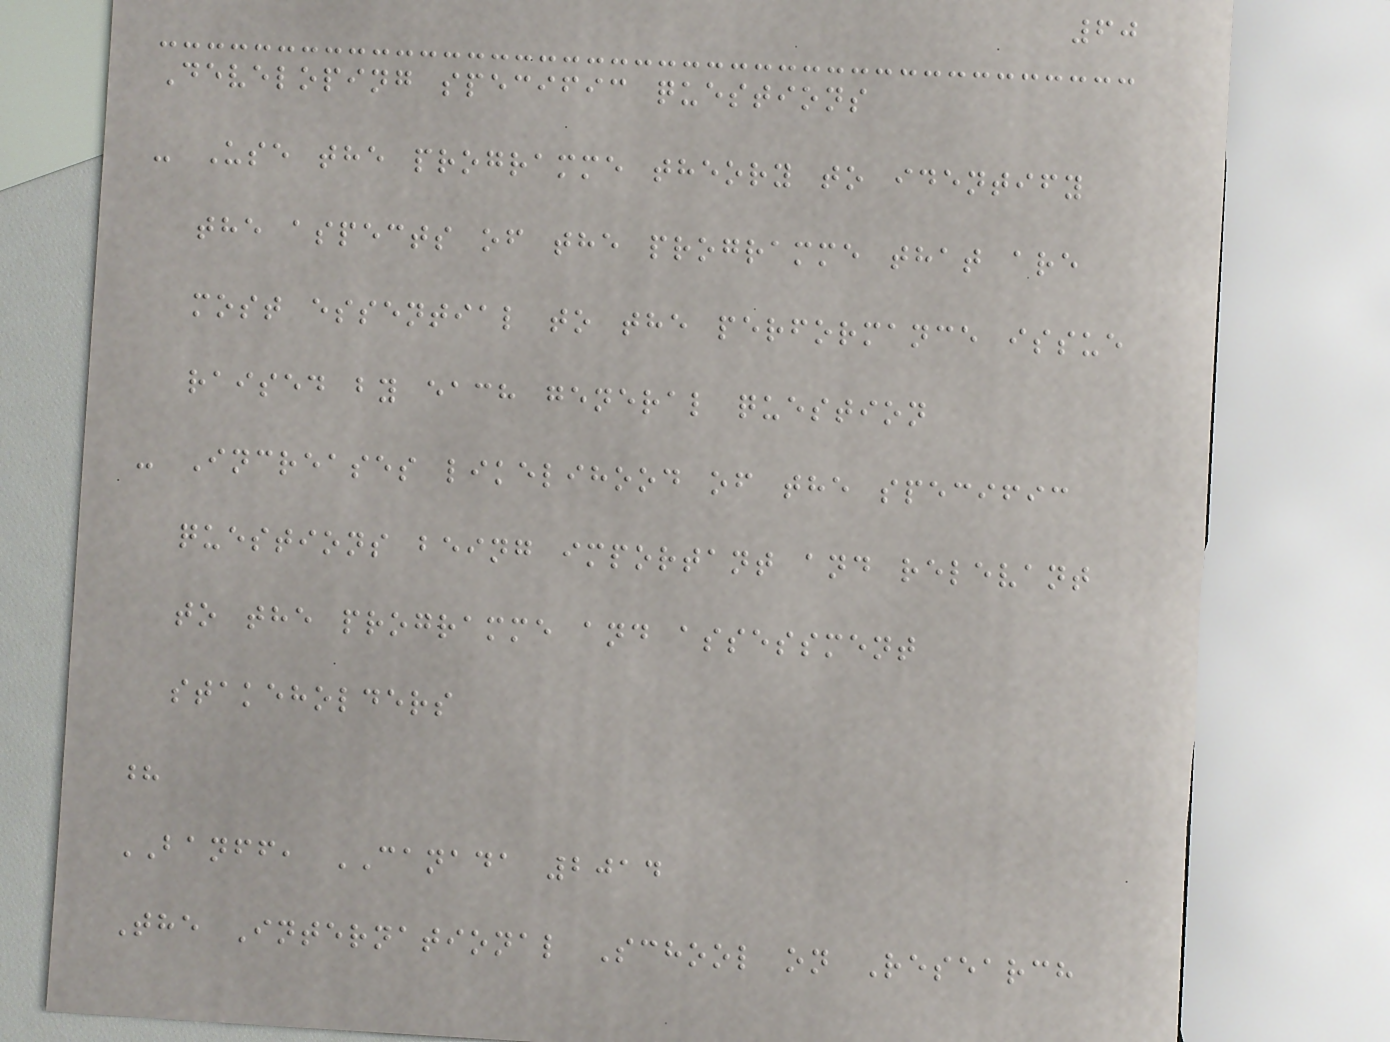60
Developing specific questions
- Use the programme theory to identify
the aspects of the programme that are
most essential to the performance issue
raised by each general question
- Increases likelihood of the specific
questions being important and relevant
to the programme and assessment
stakeholders
?
BANFF, CANADA 2014
The International School on Research
